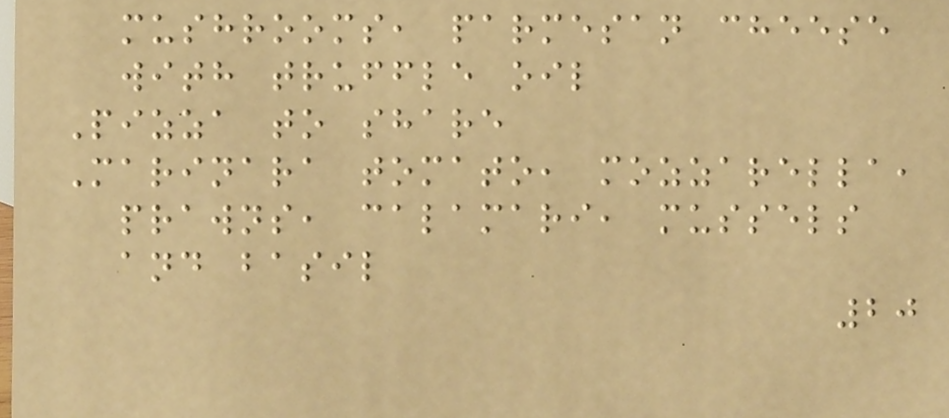mushrooms, parmesan cheese
with truffle oil
Pizza to share
Marinara tomato, mozzarella,
prawns, calamari, mussels
and basil
20
